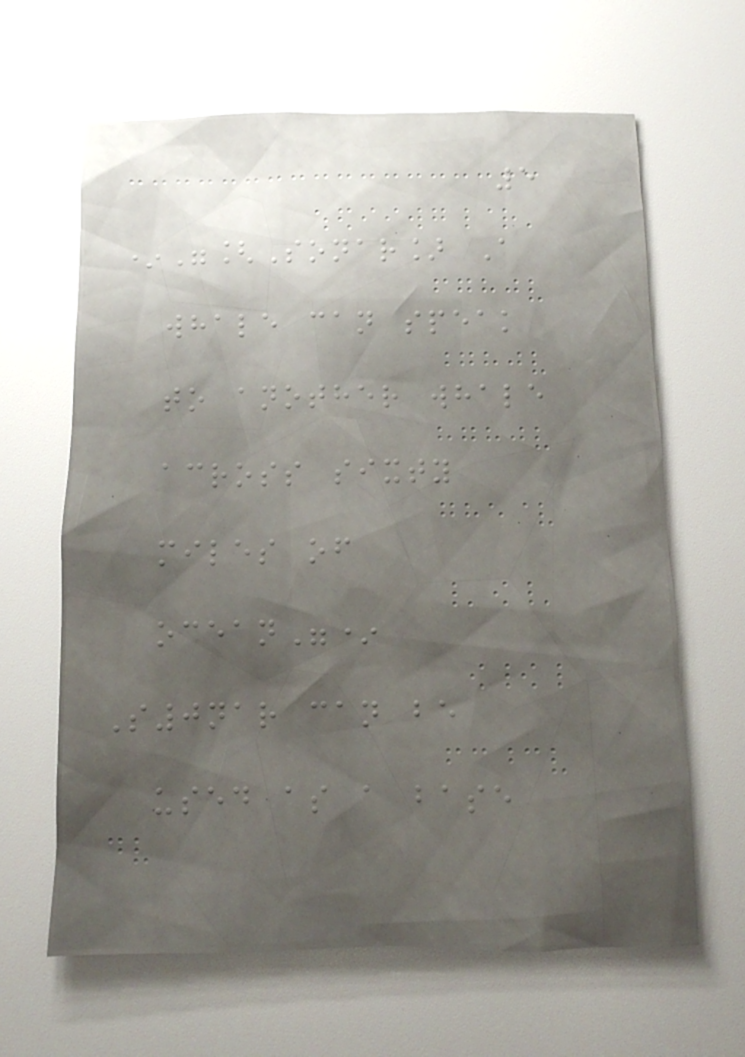5
*"[Sonar] A
whale can speak
to another whale
across sixty
miles of
ocean"*
S0nar can be
used as a base
